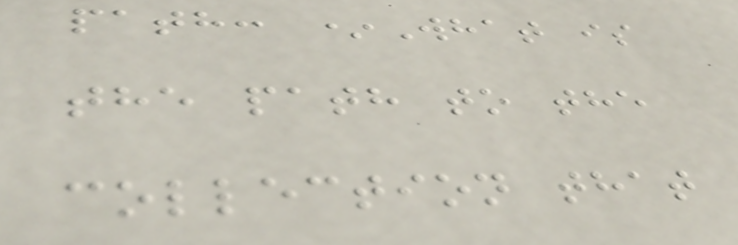path: *What is
the path to the
collection that
